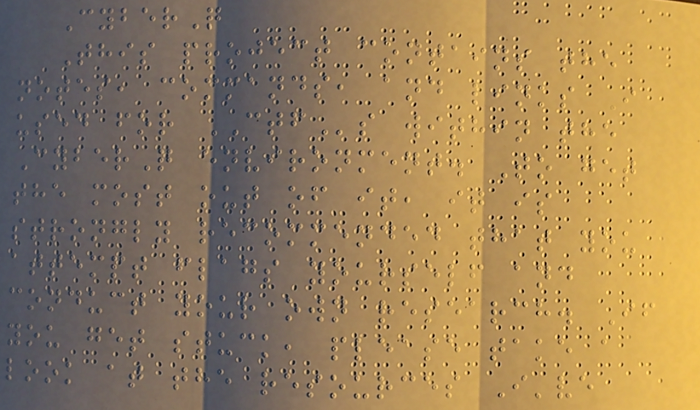CyberQ
This project contains the
notes, commands, and links I
used for CTFs within the
CyberQ environment. To get
the most out of it, it is
strongly recommended that you
attempt flags yourself and
conduct your own research. If
you get stuck, please take a
look at the resources I've
